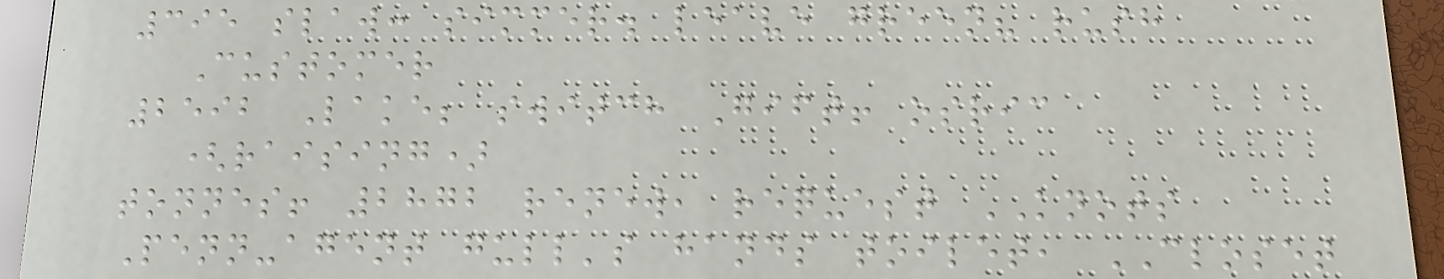395 slaw: simmer. leave green? rush
Customer
2592 Lake; switch Gift! osric
(raising)
tonnes! 2872 renew, request KNOTS
Penn-agent gull's hands toilet, CLOSET
